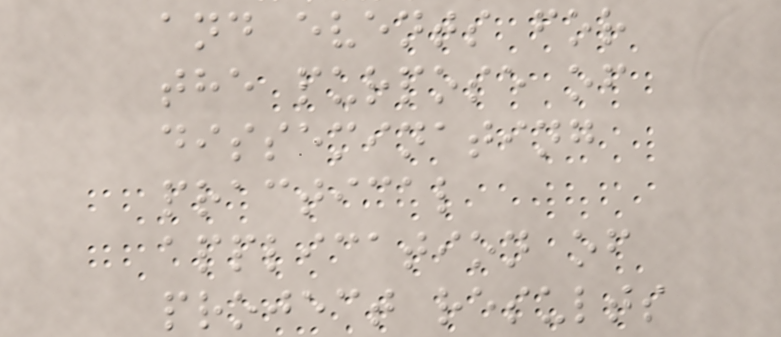and events for
the purpose of
disseminating
practical
application of
project results
